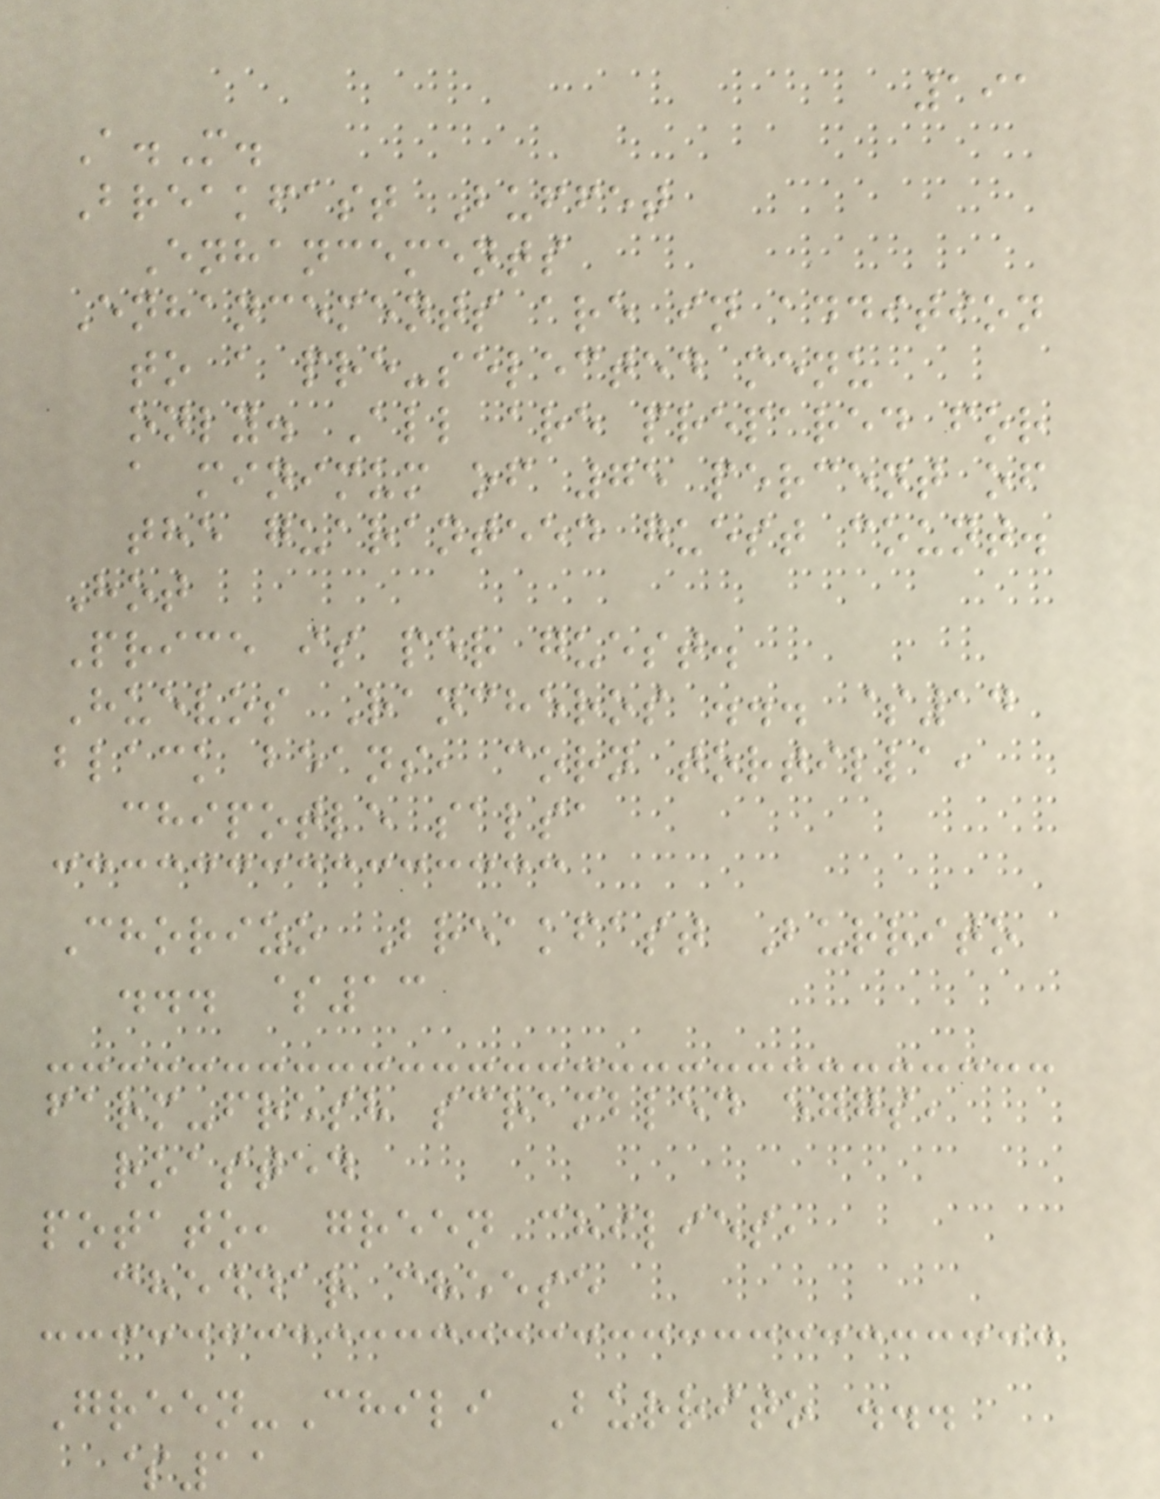191
A.M.
Breakfast Buffet
Enhancements
Enhancements are in addition
to a pre-selected menu
only. All are prepared for
a minimum of 75 percent of
the guaranteed guest count.
Hot
Price is per guest.
Huevos Rancheros ... $14
black beans, corn tortilla,
chipotle salsa
Chorizo Breakfast Burrito
... $13
farm-fresh scrambled eggs,
roasted
potato, green chilies,
cheddar cheese
Green-Chili Burrito ...
$11
